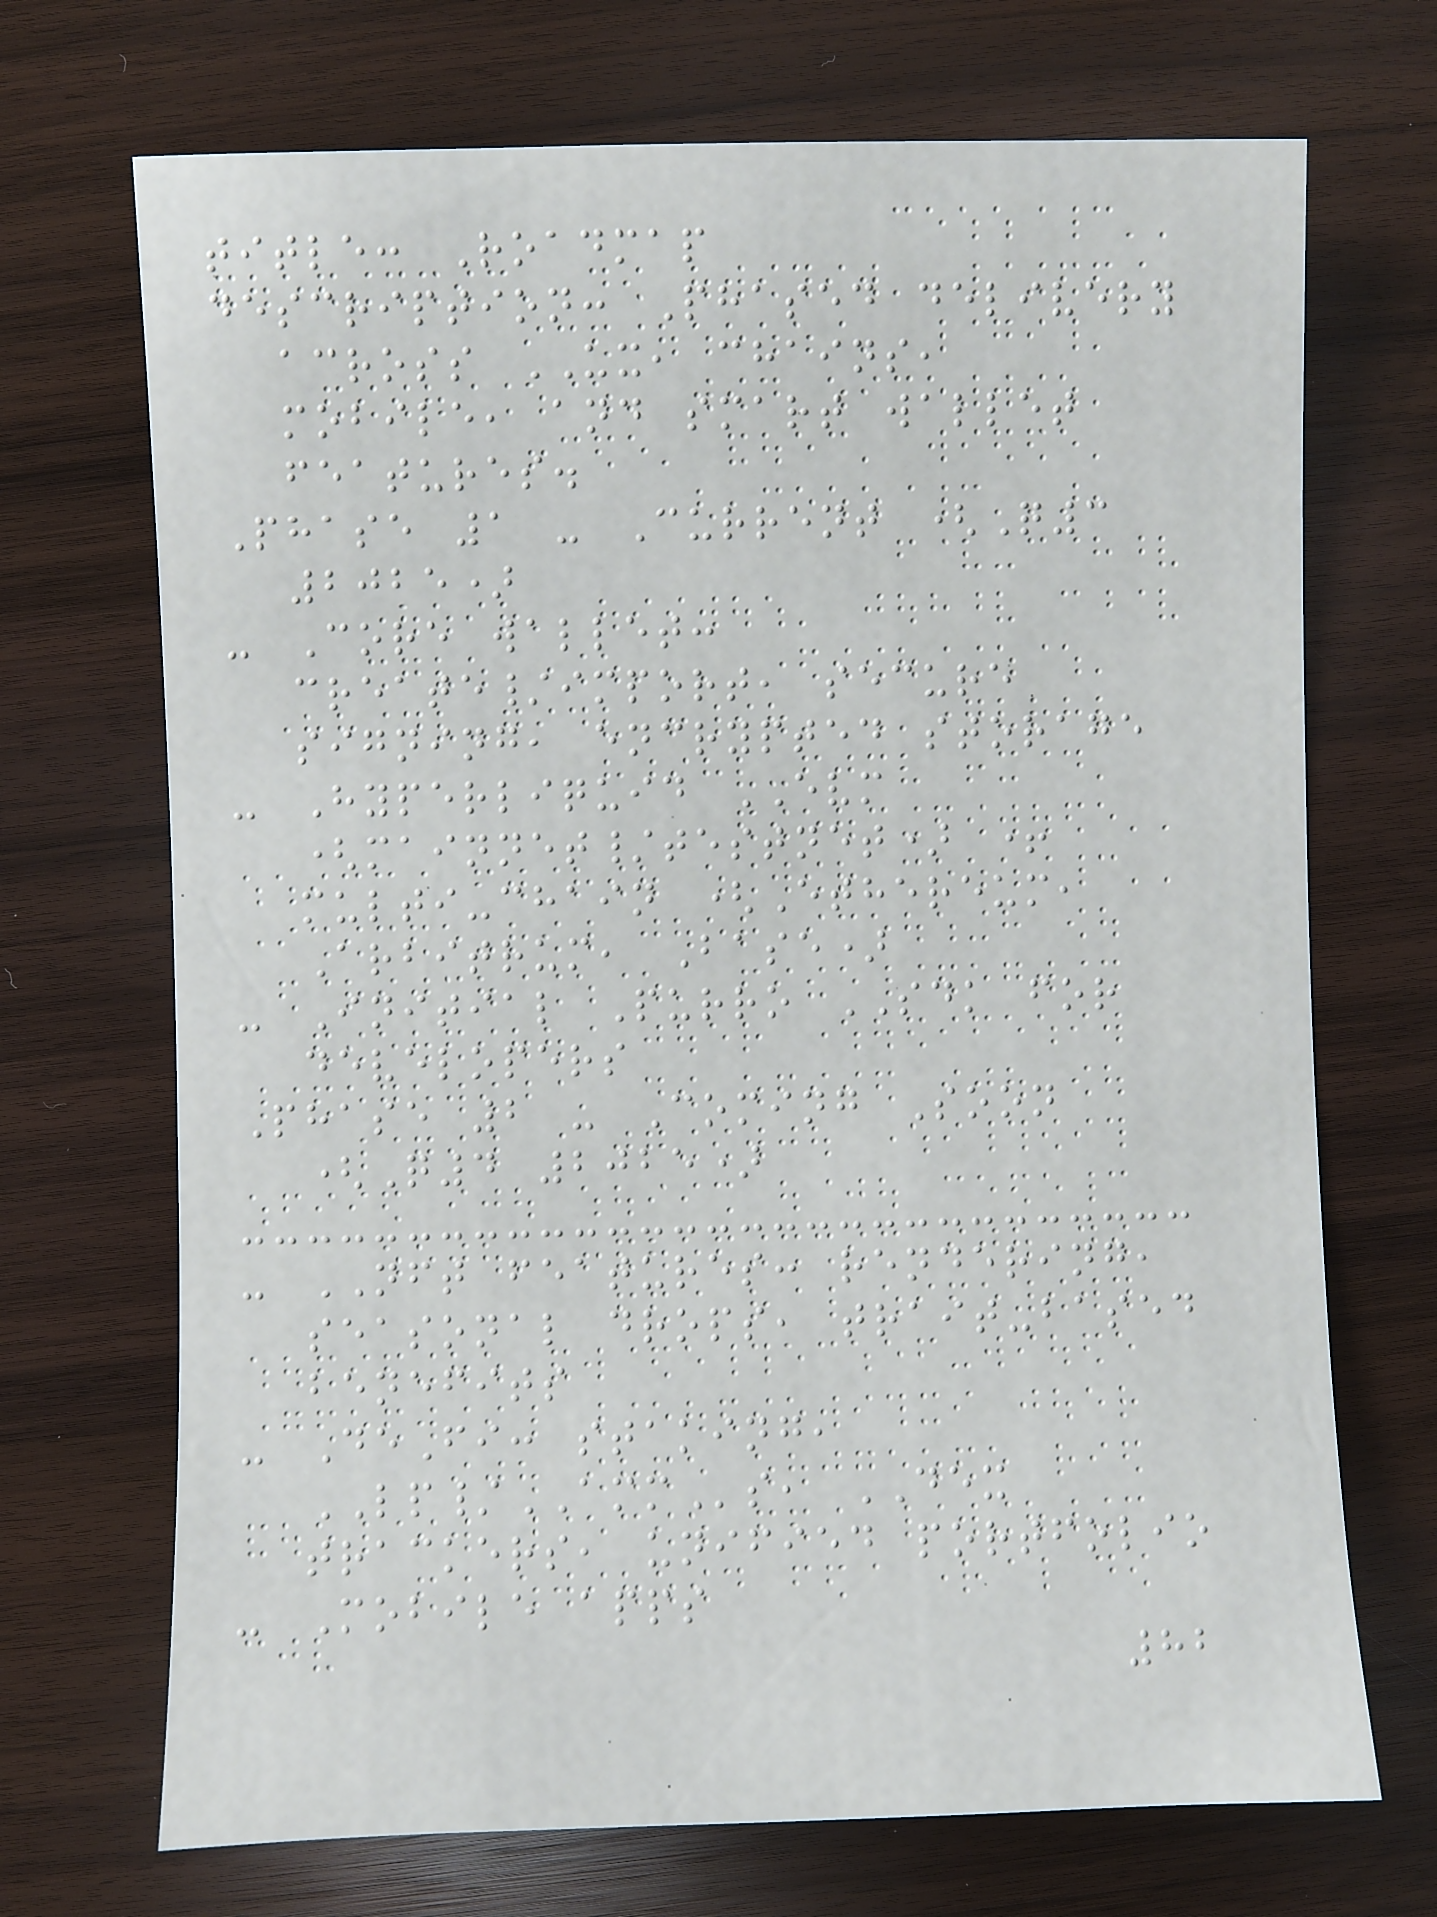title: Roadmap
description: Phased delivery
across UX, chains,
mobile, and smart wallet
features.
Phase 1 - Current (Q3
2025)
- Core wallet:
create/import, secure
signing, encrypted storage
- Hyperliquid EVM
(mainnet/testnet) +
multi-chain (Ethereum,
Arbitrum, Base)
- Initial Purro SDK for
developers
Phase 2 - Coming Soon
(Q4 2025)
- NFT features: rendering,
seasonal drops, trait-based
benefits
- DeFi: staking,
LP/AMMs, DEX
trackers, unified portfolio
- Mobile apps
82
